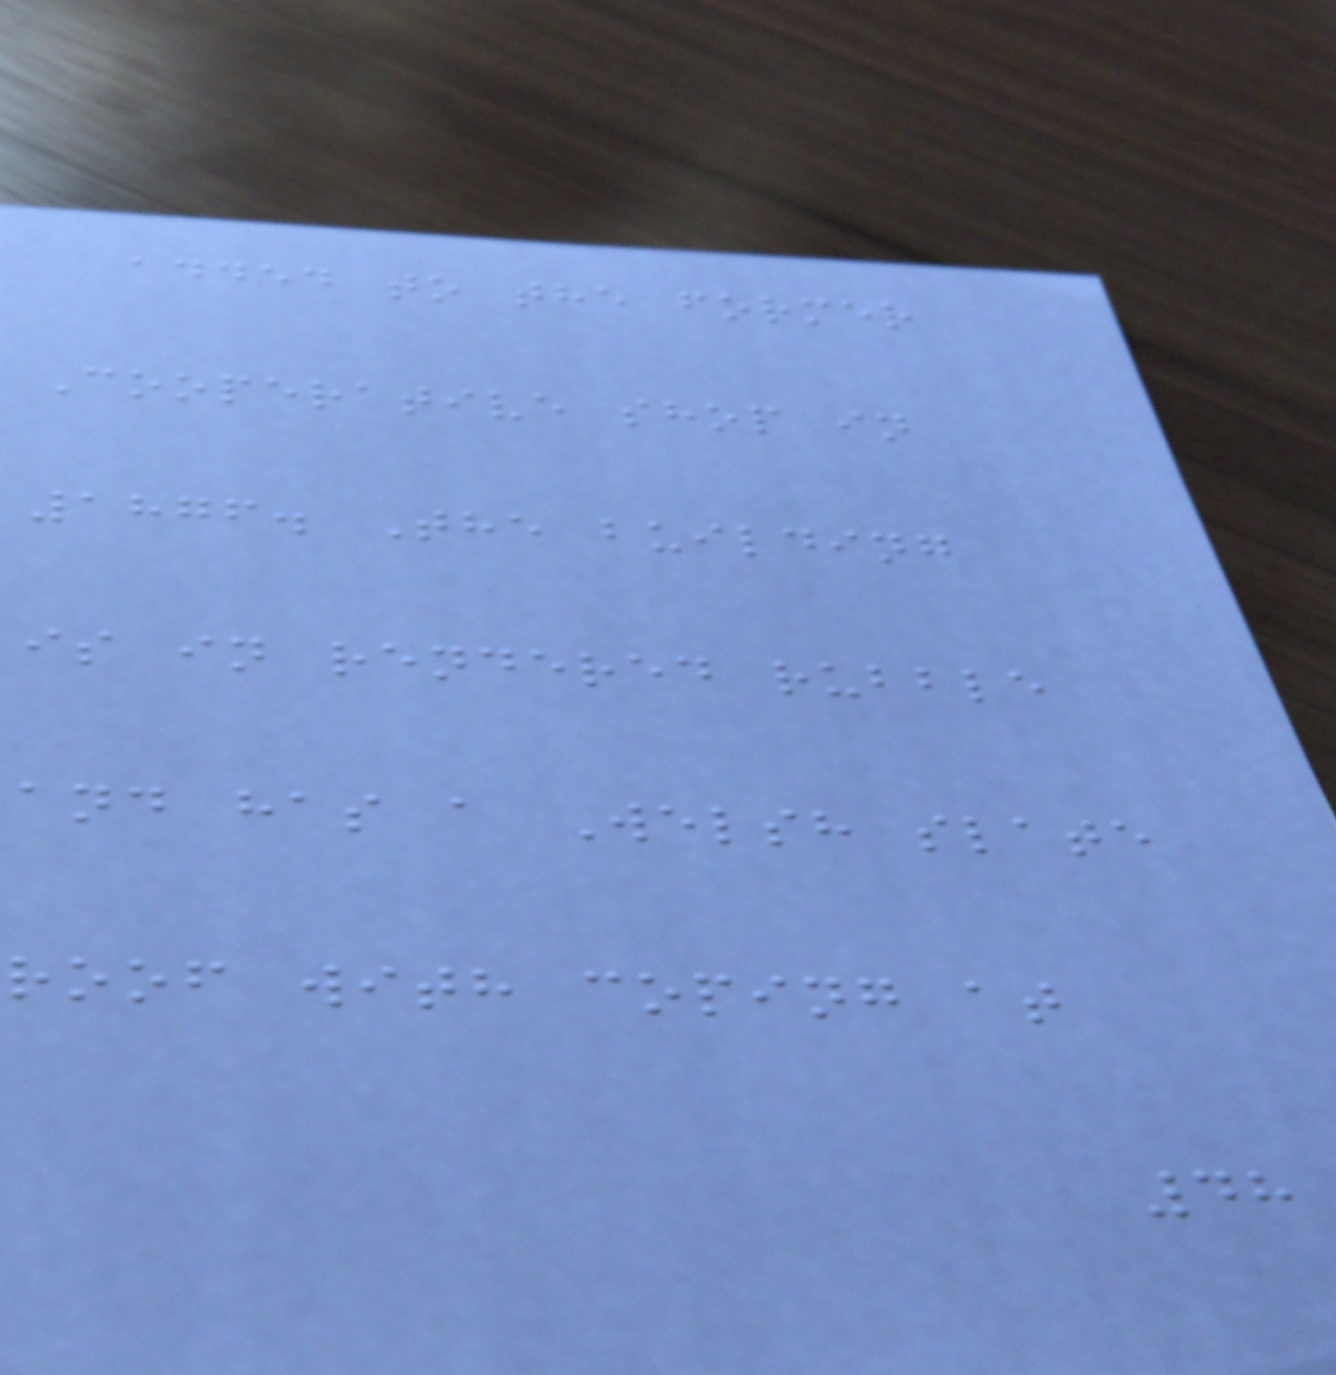added to the former
Cooperative shop in
1876. The building
is in rendered rubble
and has a Welsh slate
roof with coping at
48
